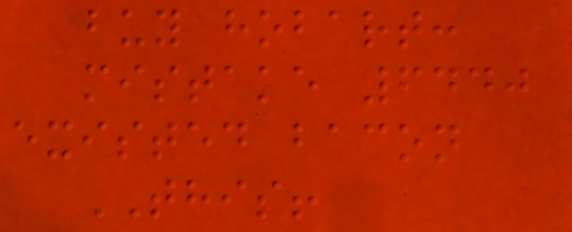buy hobart:
mistake 6440
existed bacon
THIS!
